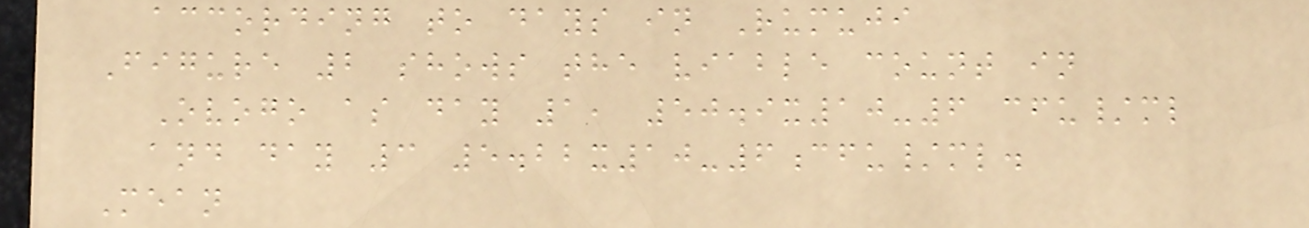according to days in Rumuji
Figure 2 shows the viable count in
Ovogo as day 1, 50.9x10-6 cfu/ml
and day 3 5.22x10-6cfu/ml.
Mean
